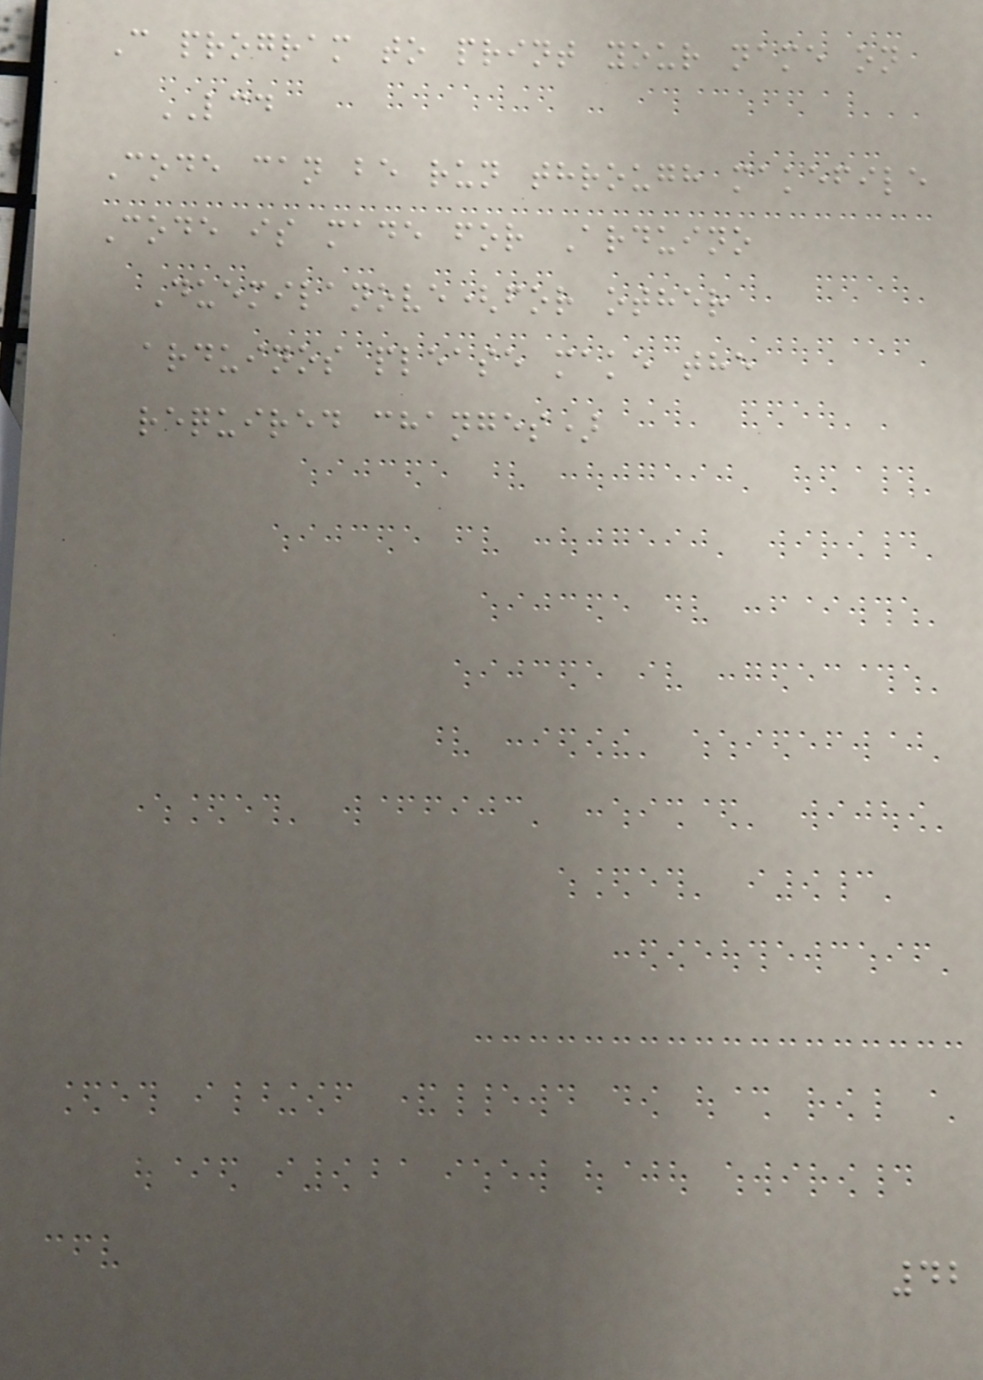C program to print your name on
LCD
Code can be run through makefile
Code is made for Arduino
Duemilanove(for other
arduinos please make the
required changes)
42
